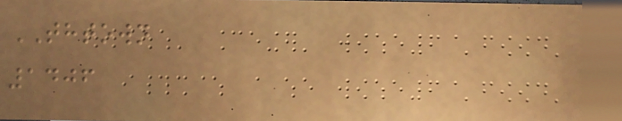THTOWN
1406
